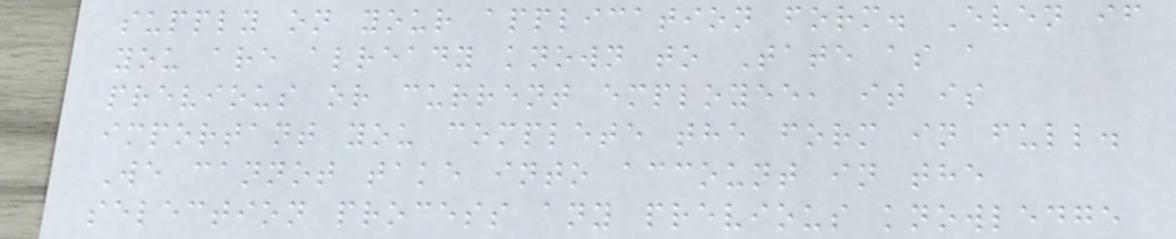supply on your application form. Even if
you are already known to Tate as a
previous or current employee, it is
important you complete the form in full.
We cannot take into account in the
selection process any previous knowledge
